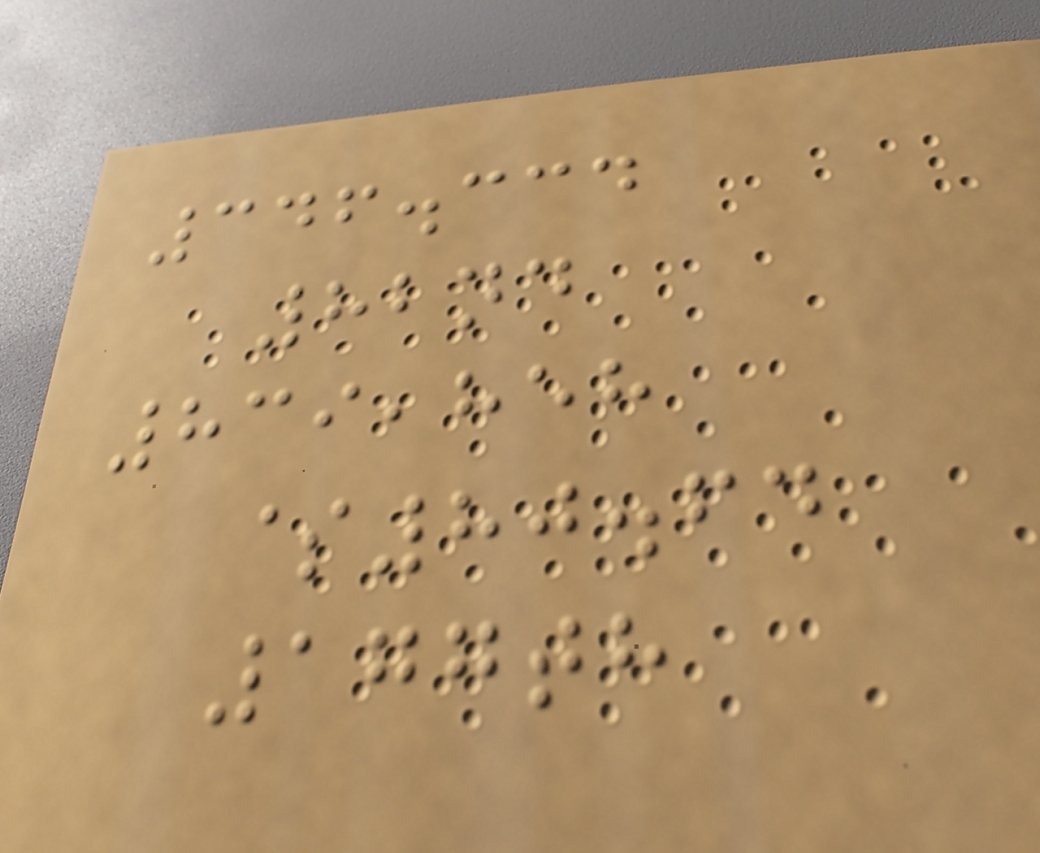346.334
82nd
839,858
$80.64
177th
